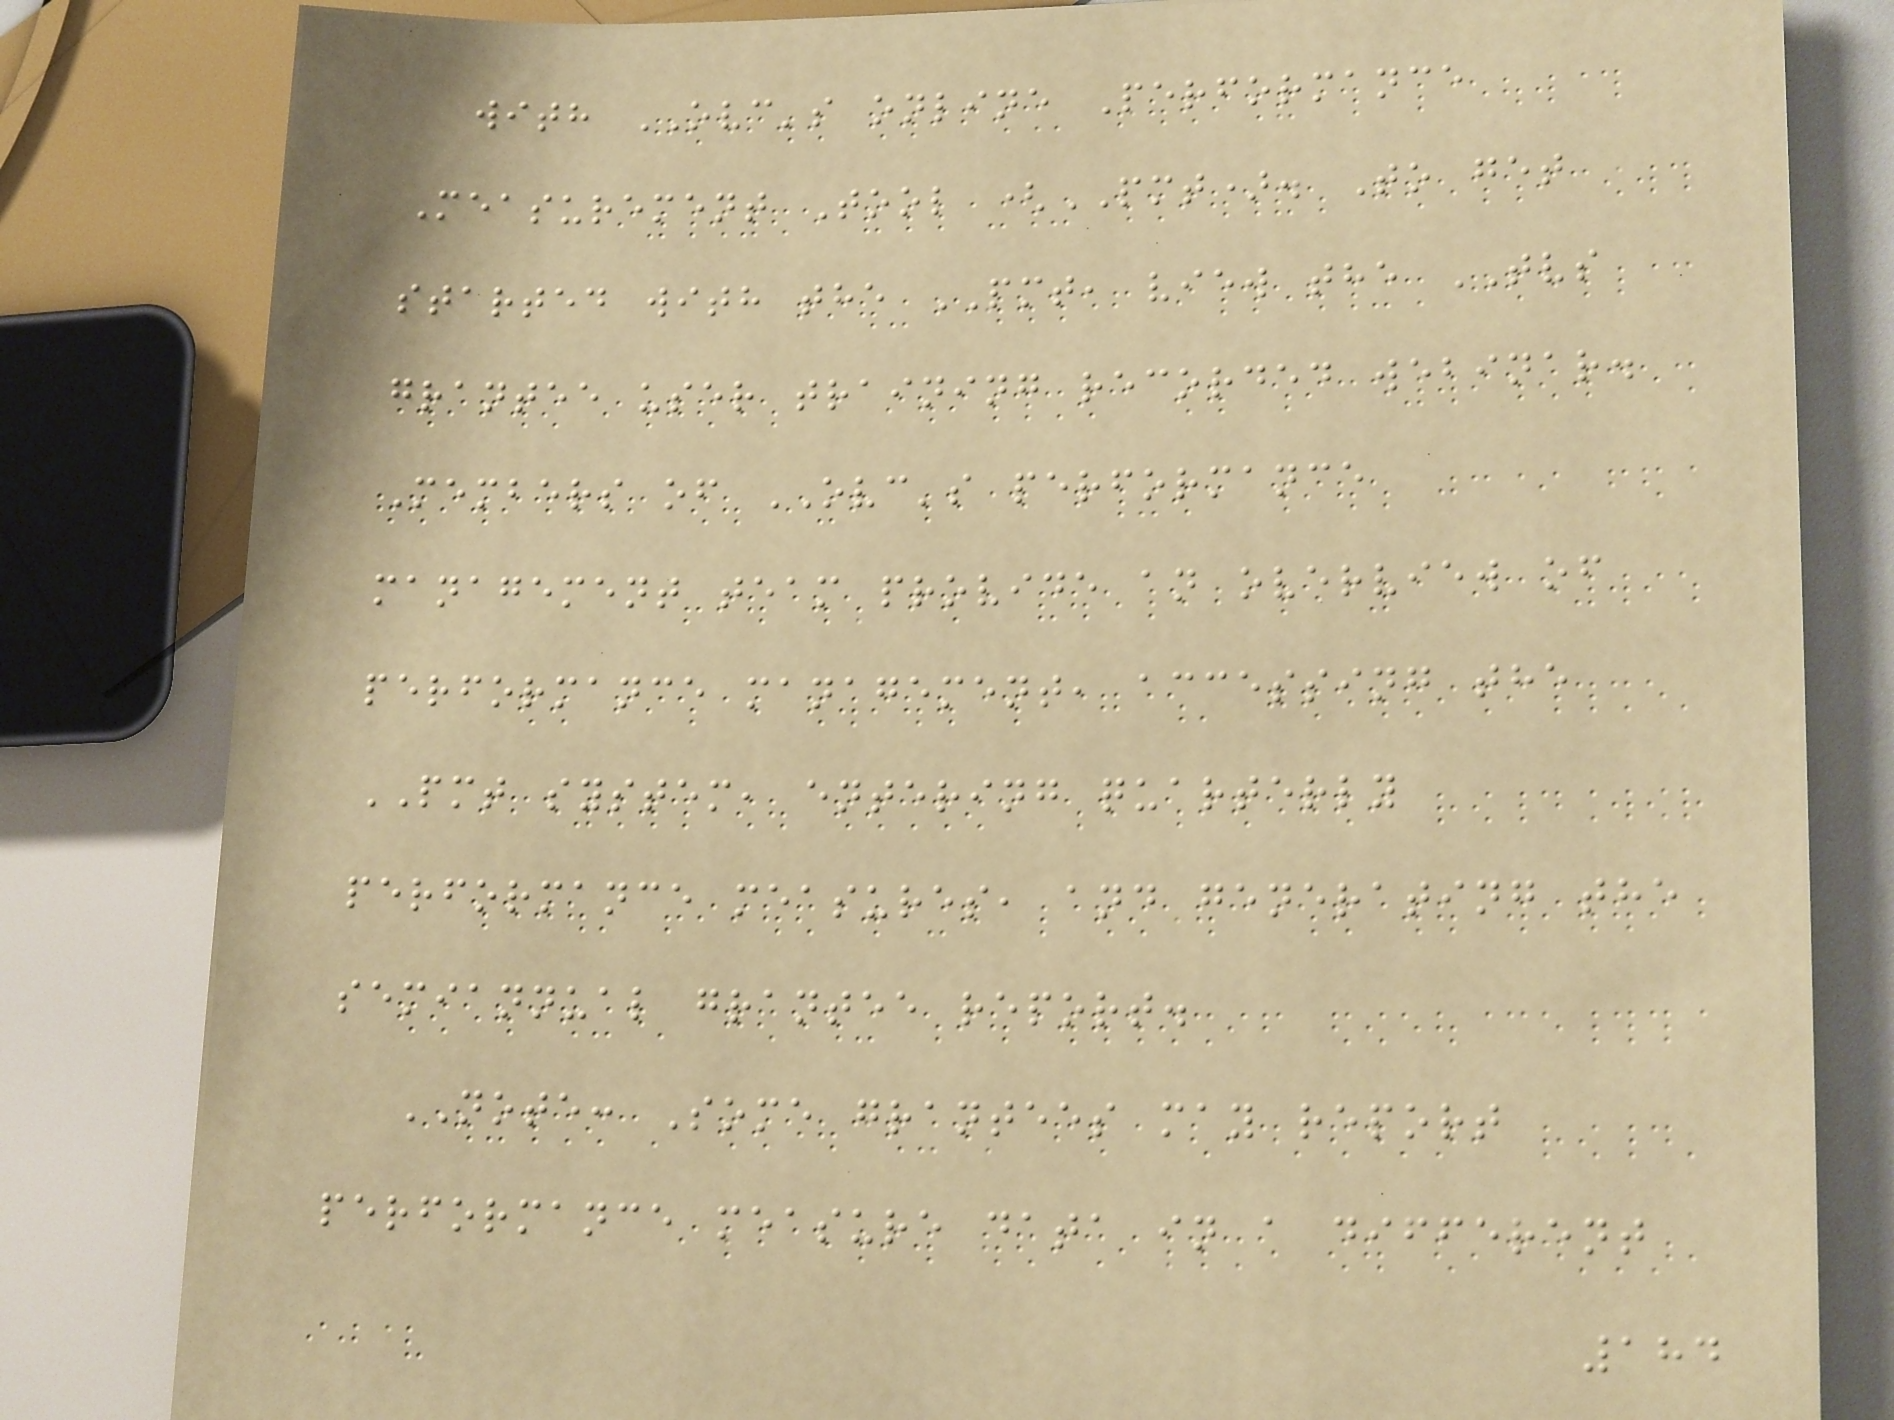with OVC's online Performance
Measurement Tool (PMT). To get
started with the PMT, view the TVS
grantee user training recorded webinar.
Members of OVC's performance
management team provide an overview of
performance management, accessing the
PMT system, entering quarterly
performance measures, and generating the
semiannual grantee report.
NOTE: Some grantees may report
performance measure data in a different
184
